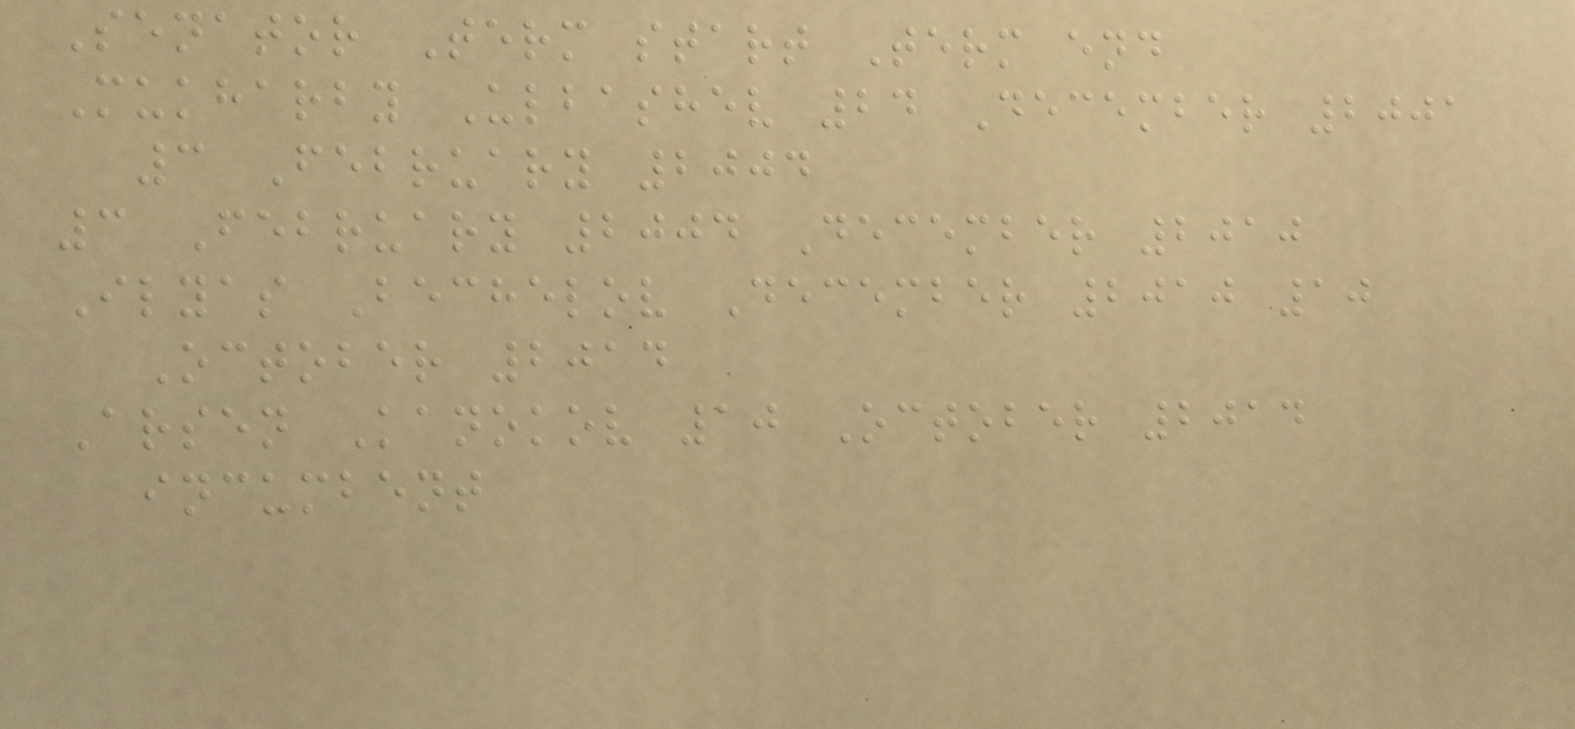Senator Term start Term end
Mukharby Ulbashev 24 December 2001
3 February 2004
3 February 2004 December 2010
Ilyas Bechelov December 2010 10
October 2014
Arsen Kanokov 10 October 2014
incumbent
